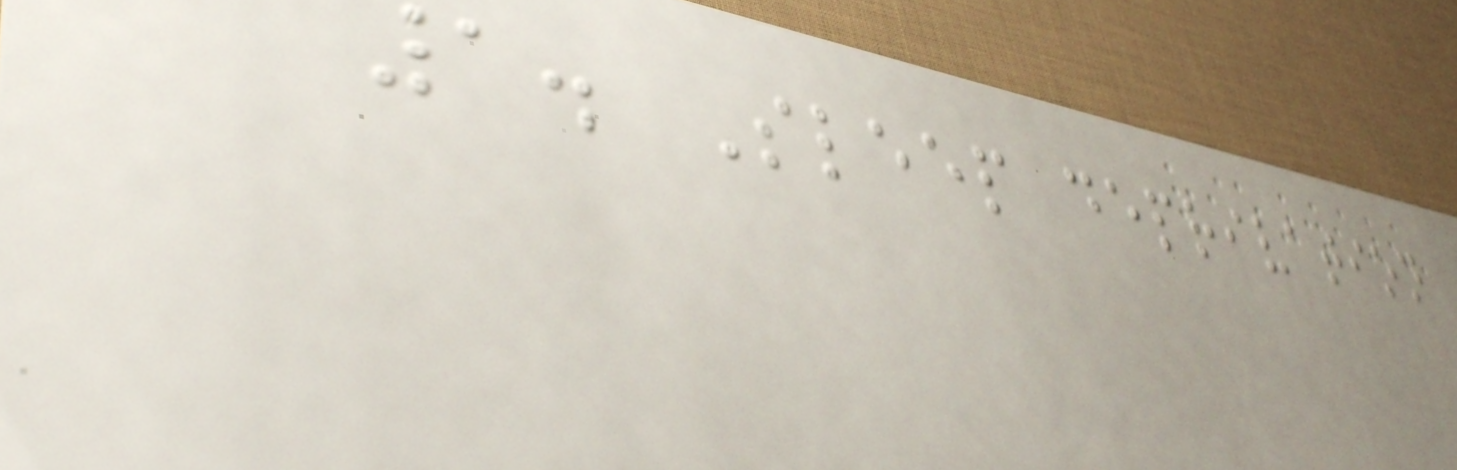1. Sleep deprivation
